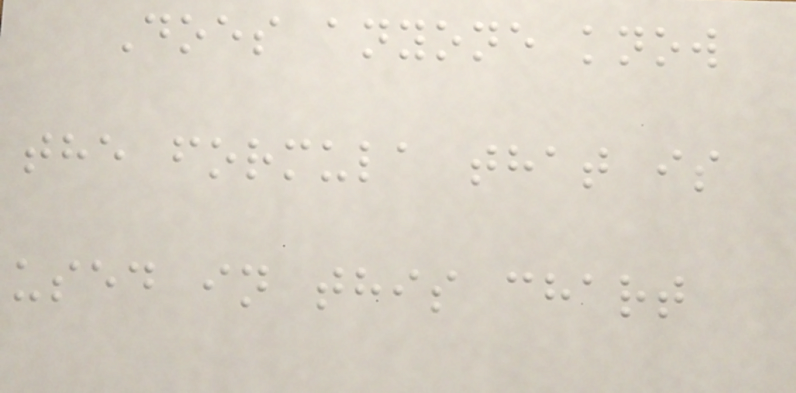Does anyone know
the formula that is
used in this chart
